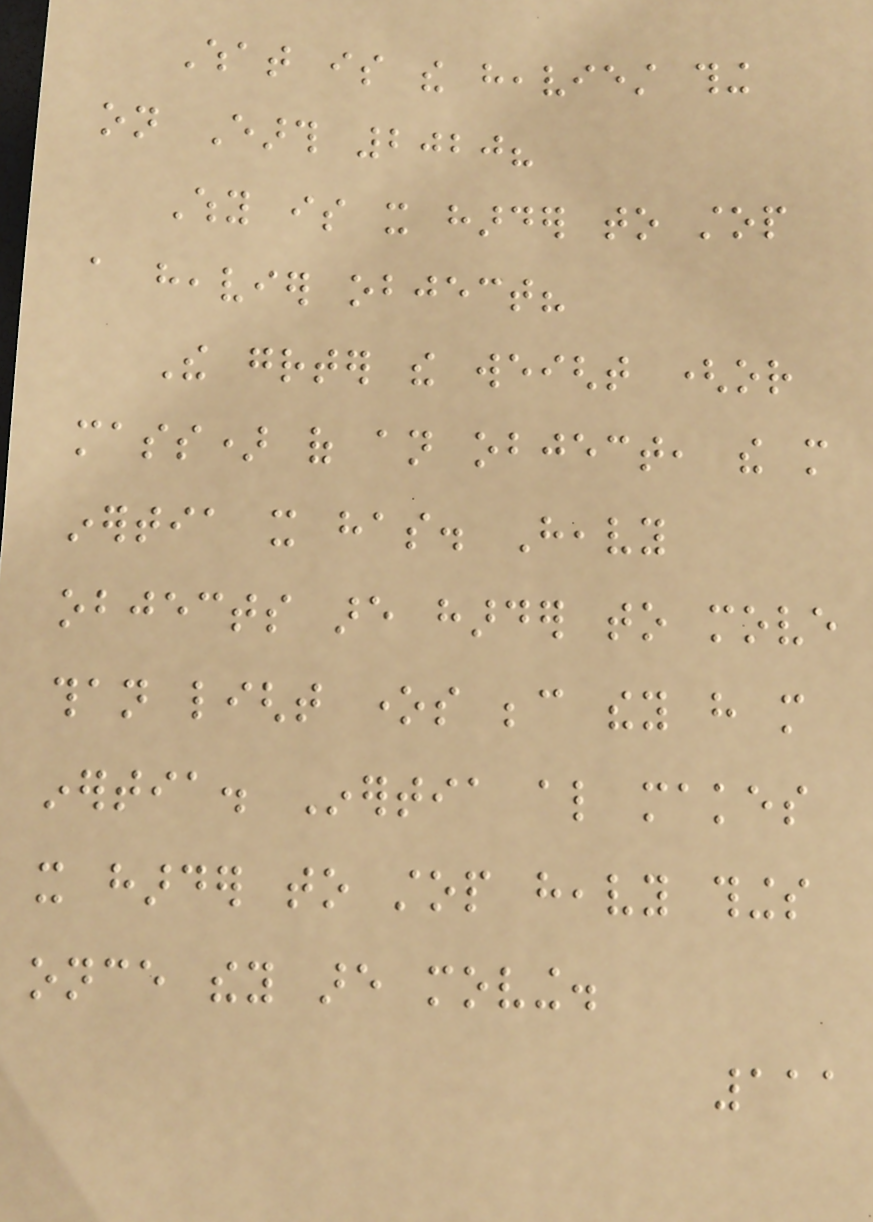What is the heaviest thing
on Earth 2020?
Why is it harder to stop
a heavier object?
The greater the weight (or
mass) of an object, the more
inertia it has. Heavy
objects are harder to move
than light ones because they have more
inertia. Inertia also makes
it harder to stop heavy things
once they are moving.
111
